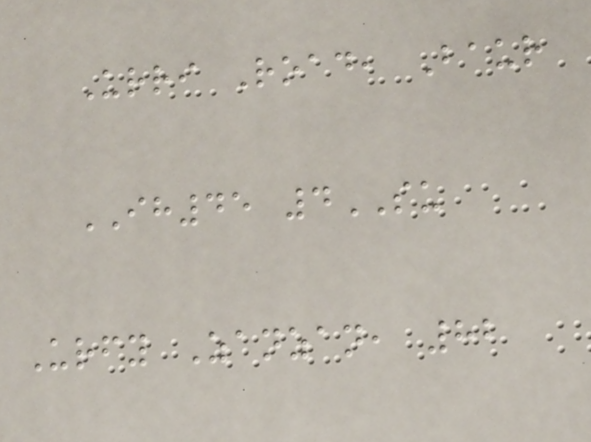Urri Road, Baur
IH45 4SU
Urfy Zanzan, 82
